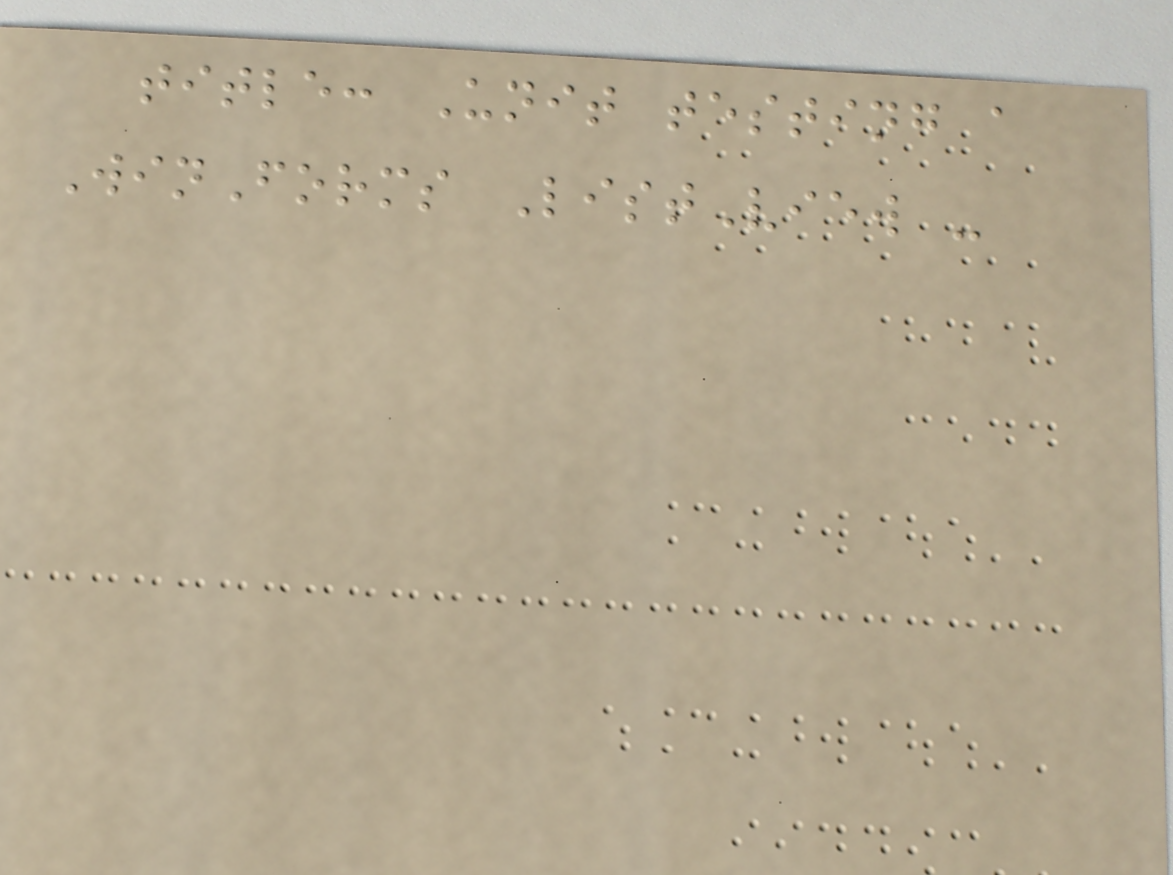title: Unit testing a
WinForms ListView -
